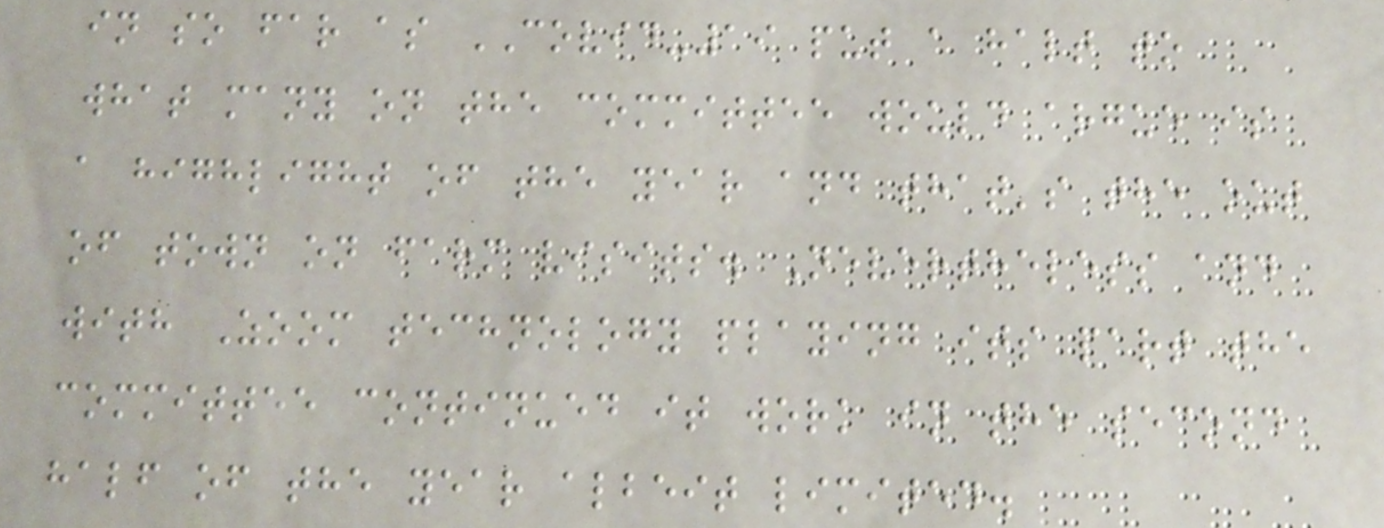in so far as COVID-19 put a halt to
what many on the committee would argue is
a highlight of the year and that's the out
of town on farm visits. Nevertheless and
with Zoom technology playing its part the
committee continued it work in the second
half of the year albeit limited.
